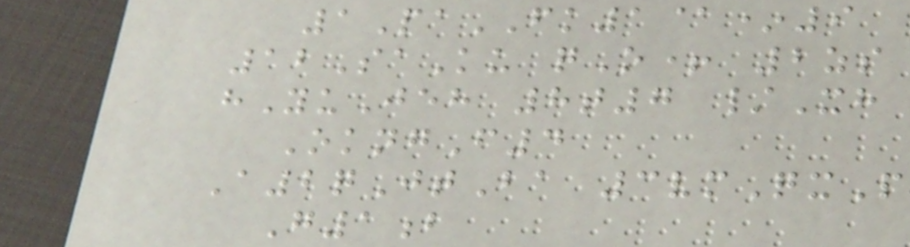1PaFK1@*9
12SaKu qO+ 2zs
hYuJeh 8t7 /Xh
OkngF4
A2qJtBa 3vmQxP
G1b
